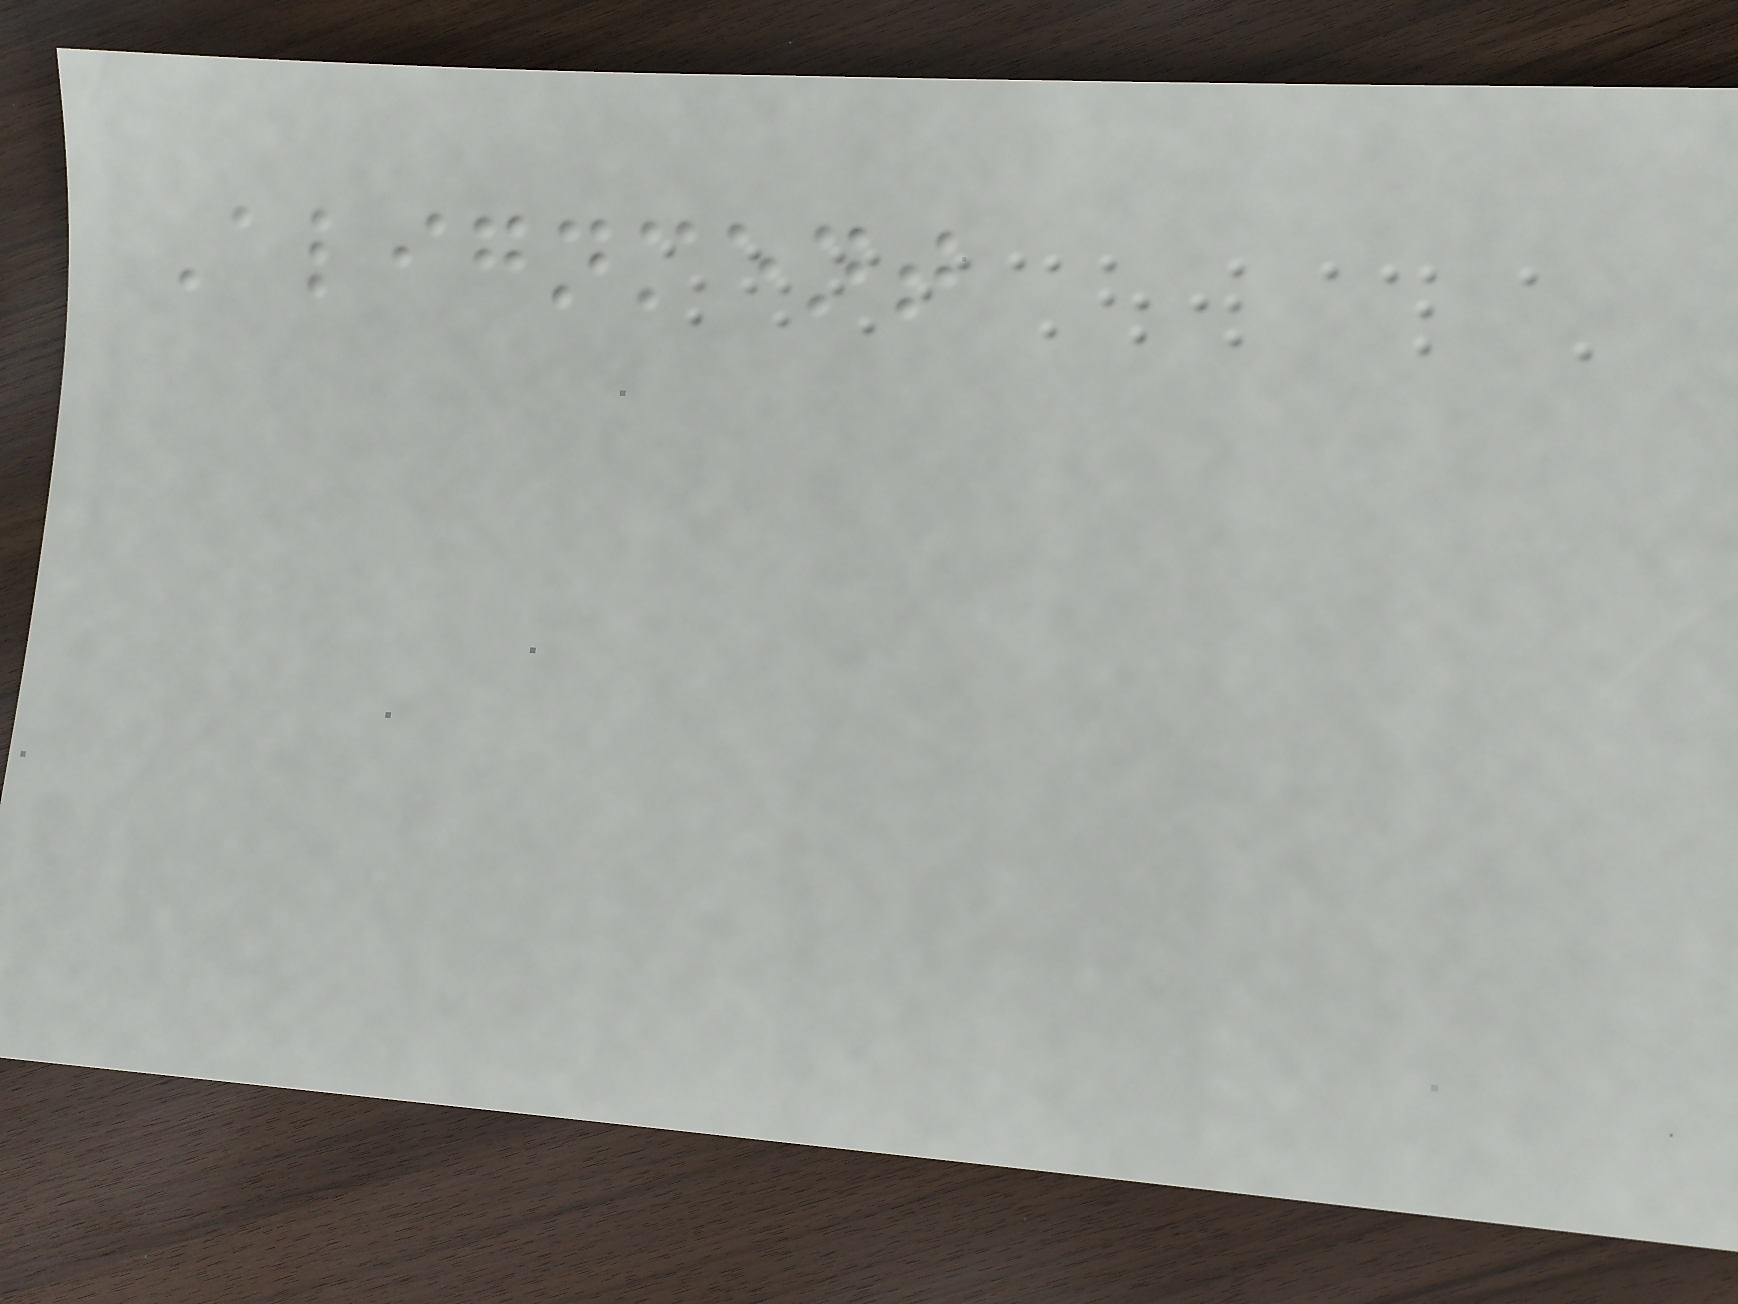Alignment
